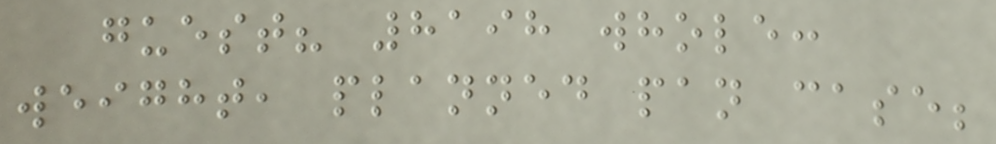guest? 8198 whole:
weight, planned pan case;
